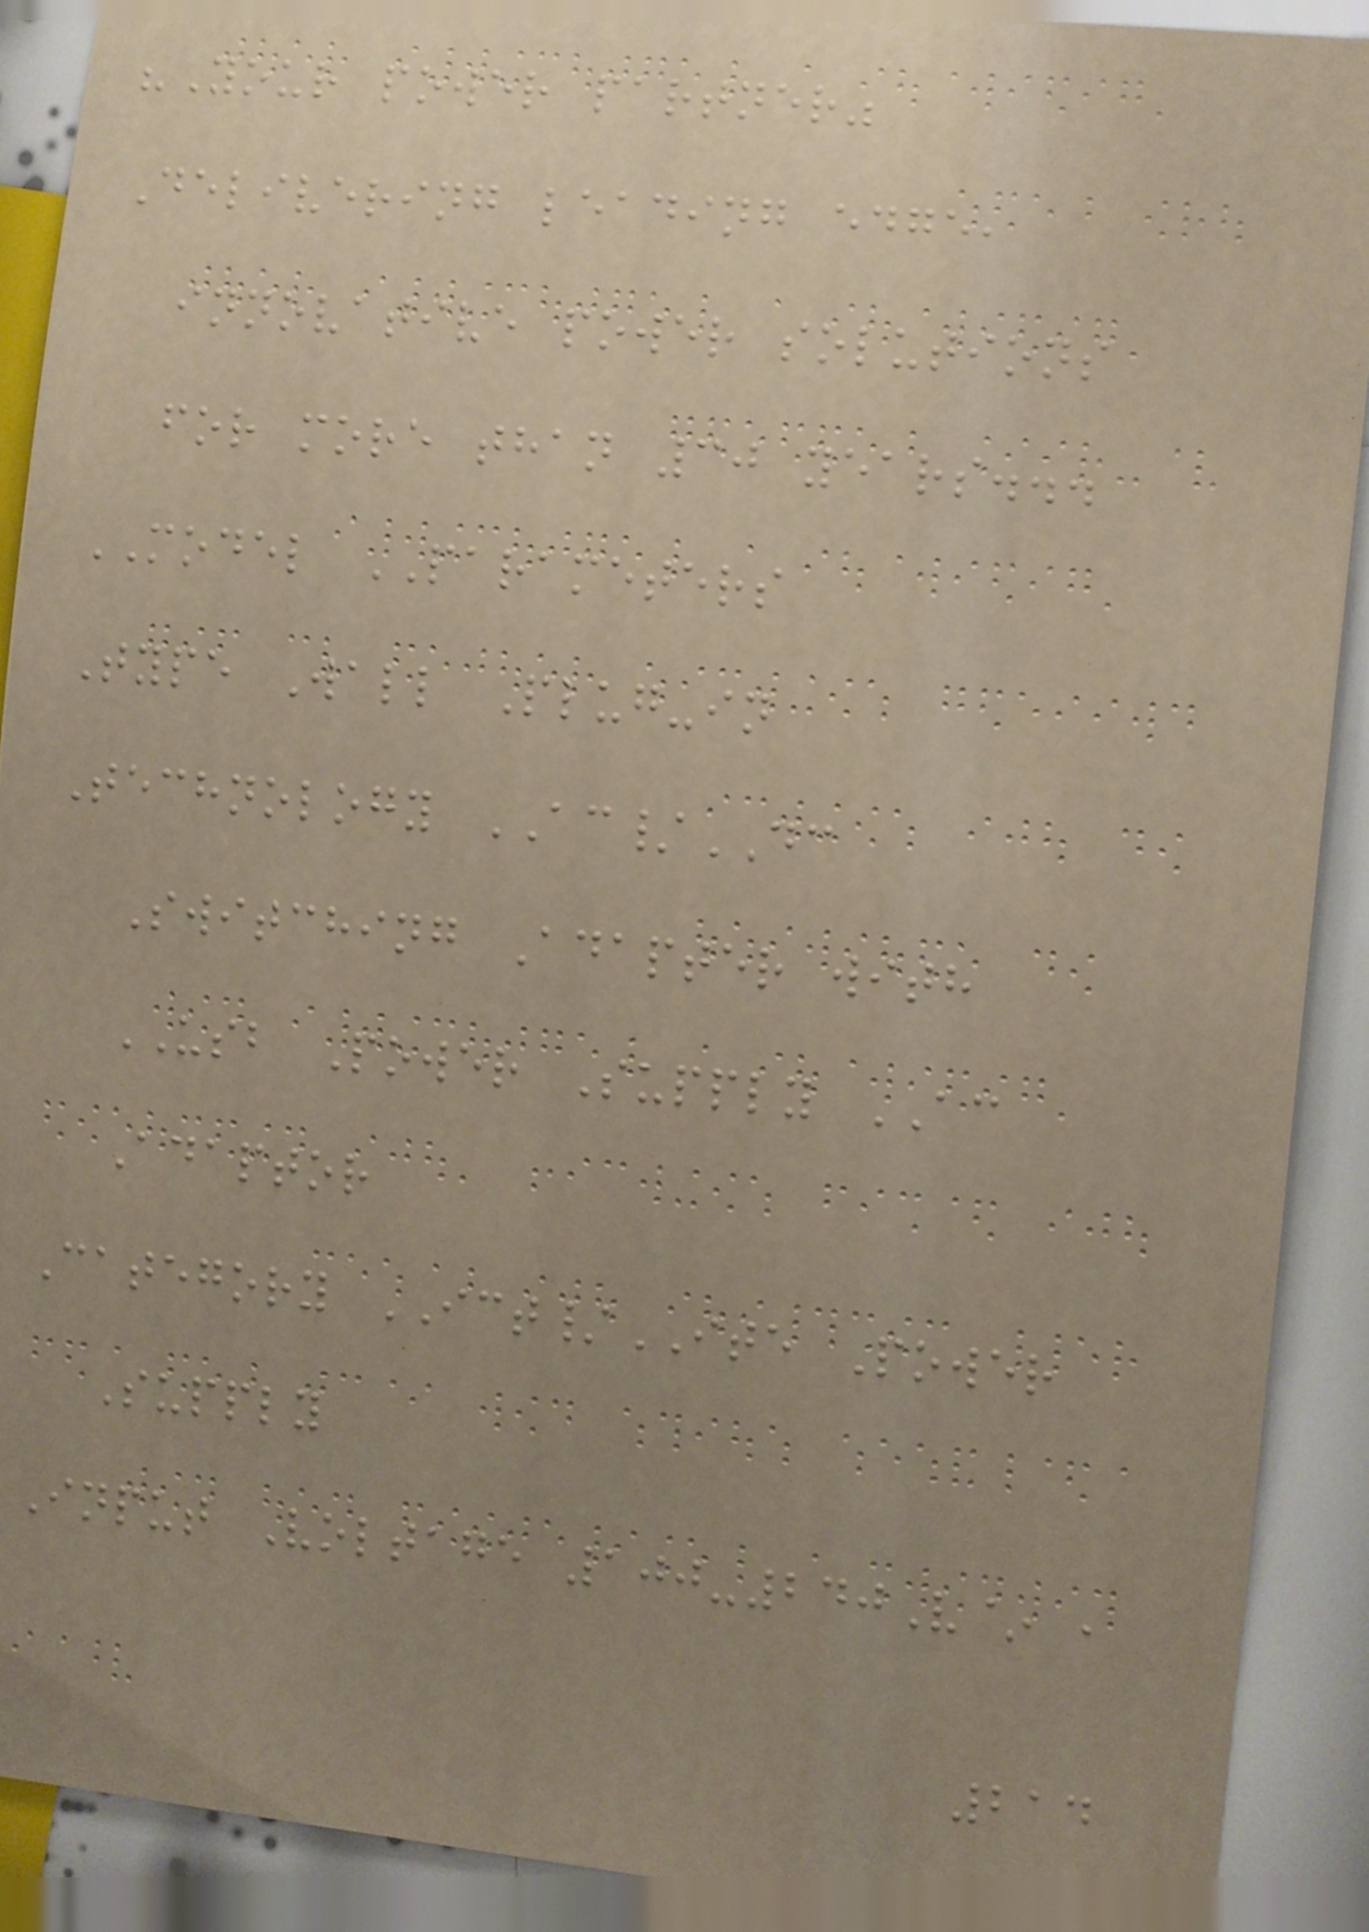"Your power partner"
Delivering leading edge,
innovative power solutions
for more than 30 years...
MODEL PARAMETERS
Type Wall Plug-in
Technology AC/DC
Switching Adapter with
USB Power Supply AC
Adaptor
Category ICT/ITE Power
Supply
Input Voltage 100-240V~ ,
214
